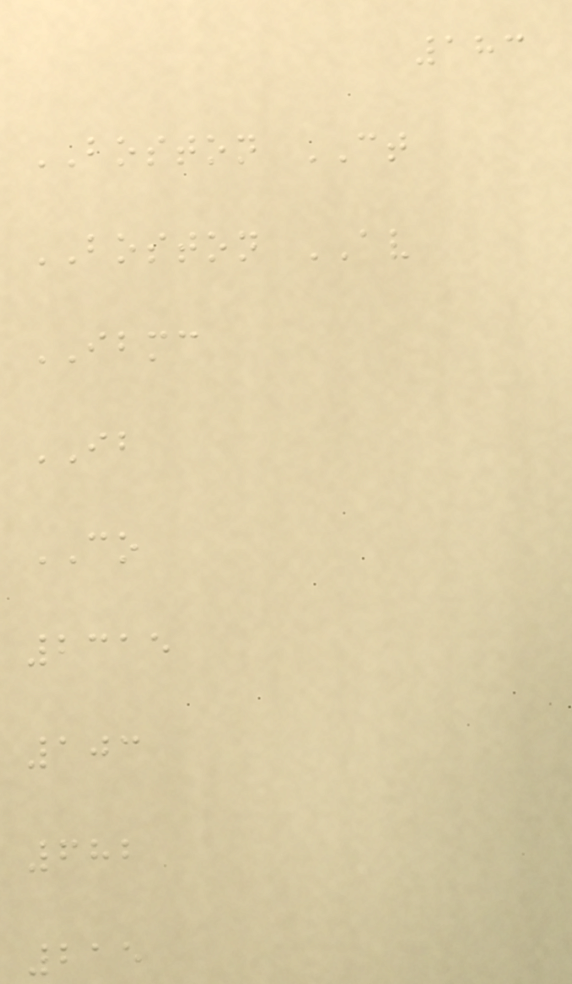183
BOSTON CT
BOSTON AV
IBMC
IB
CO
2315
103
682
215
